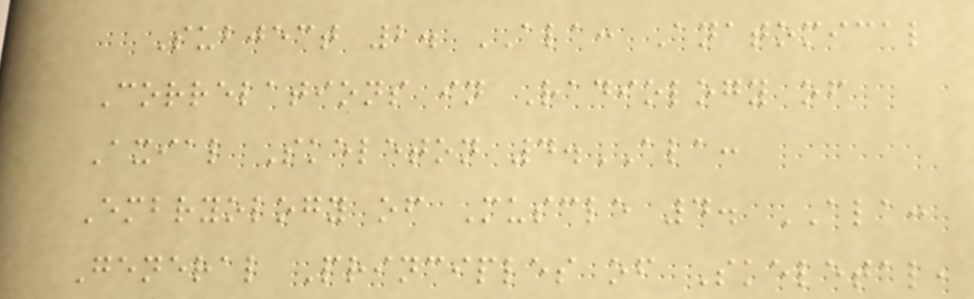Subject 2. ALA: Anatomical
Correlations in Radiology of
Axial Skeleton 4.ALA:
Embryology of Muscle 4. ALA:
General Principles of Skeletal,
